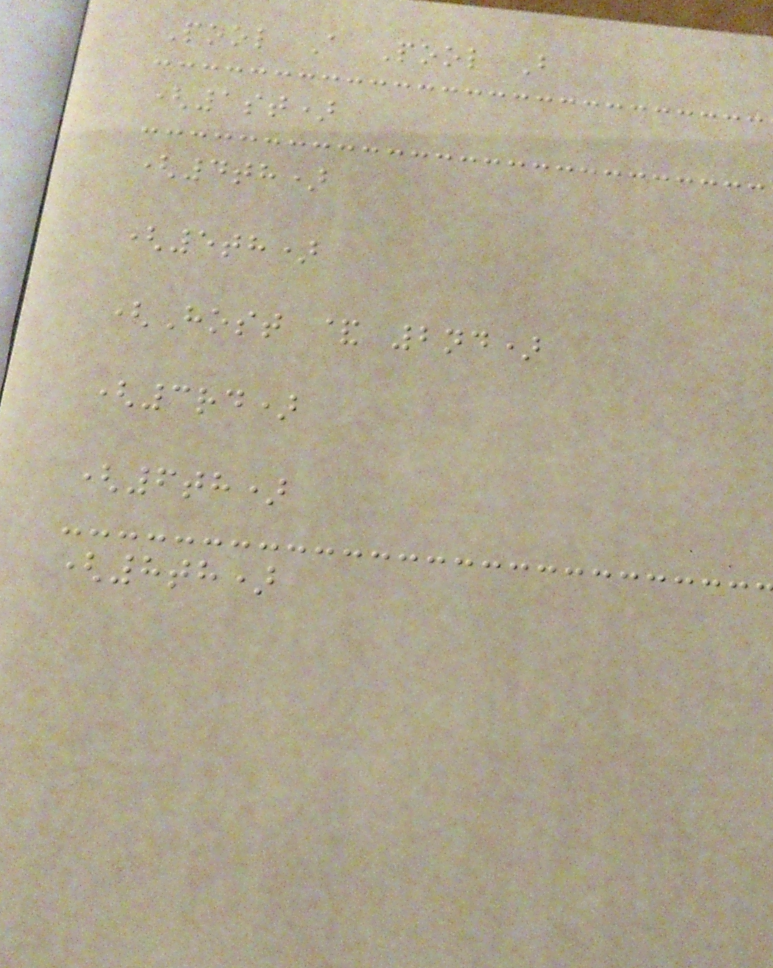Pool A Pool B
(1st)
(4th)
(5th)
(Host & 2nd)
(3rd)
(6th)
(8th)
